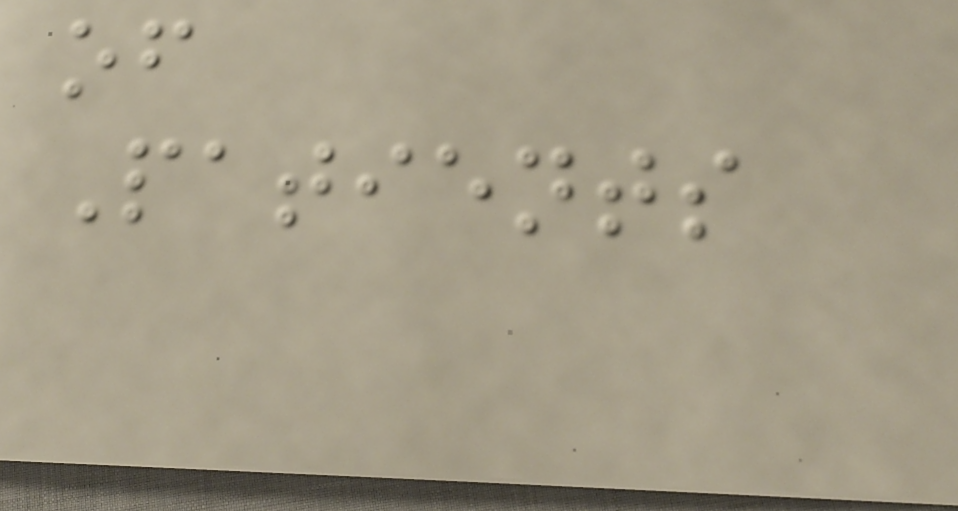of
Patients
